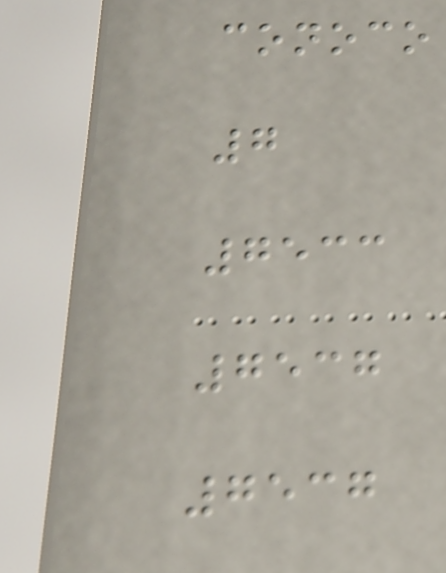conoco
7
7533
7537
7537
